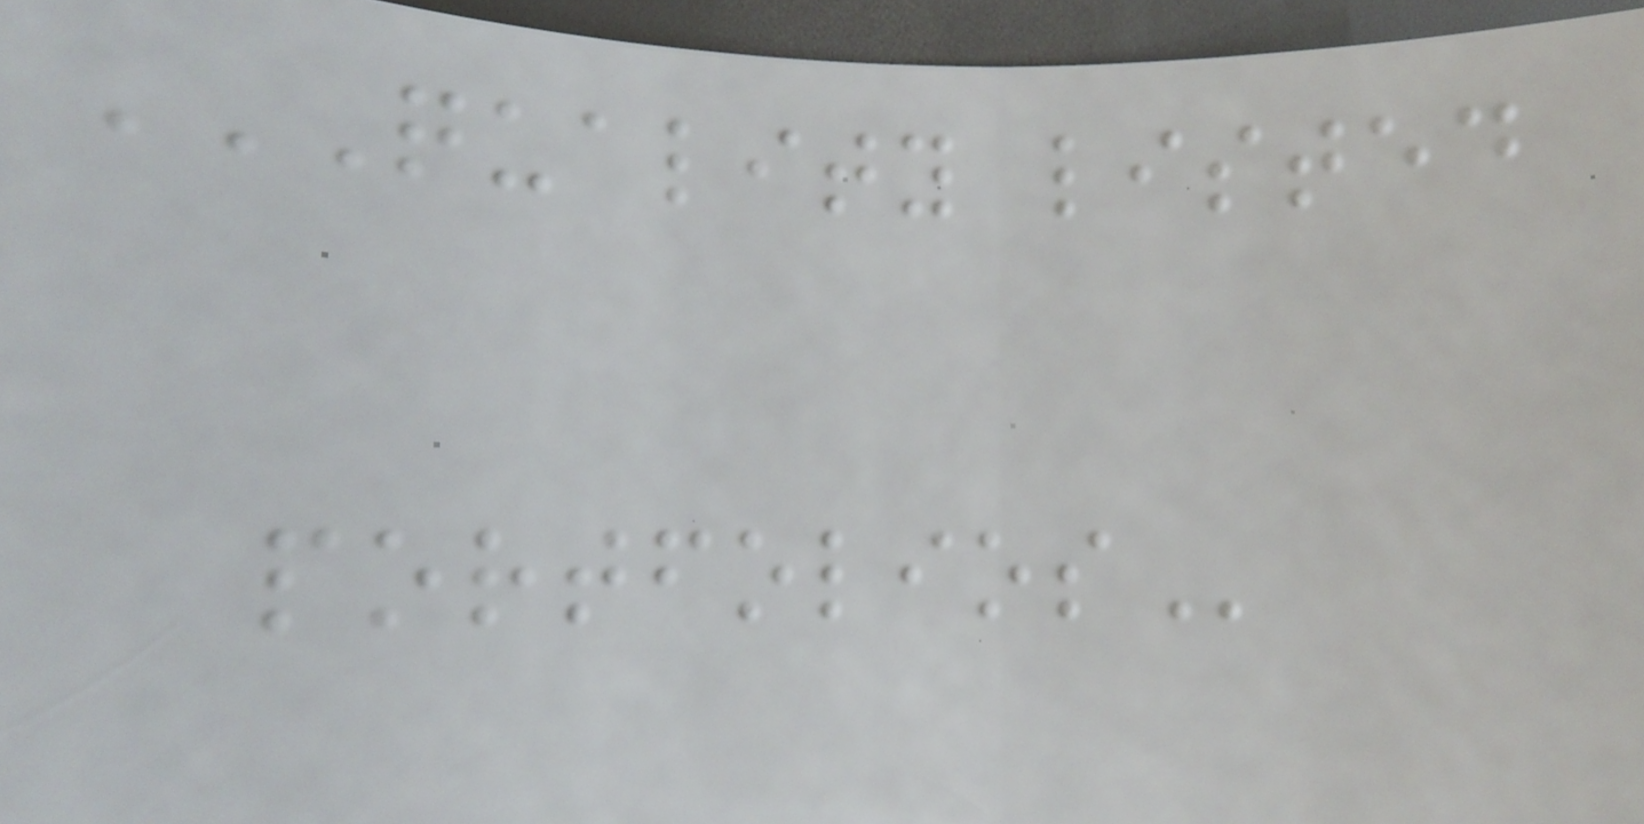QUALITY LISTED
PORTFOLIOS
